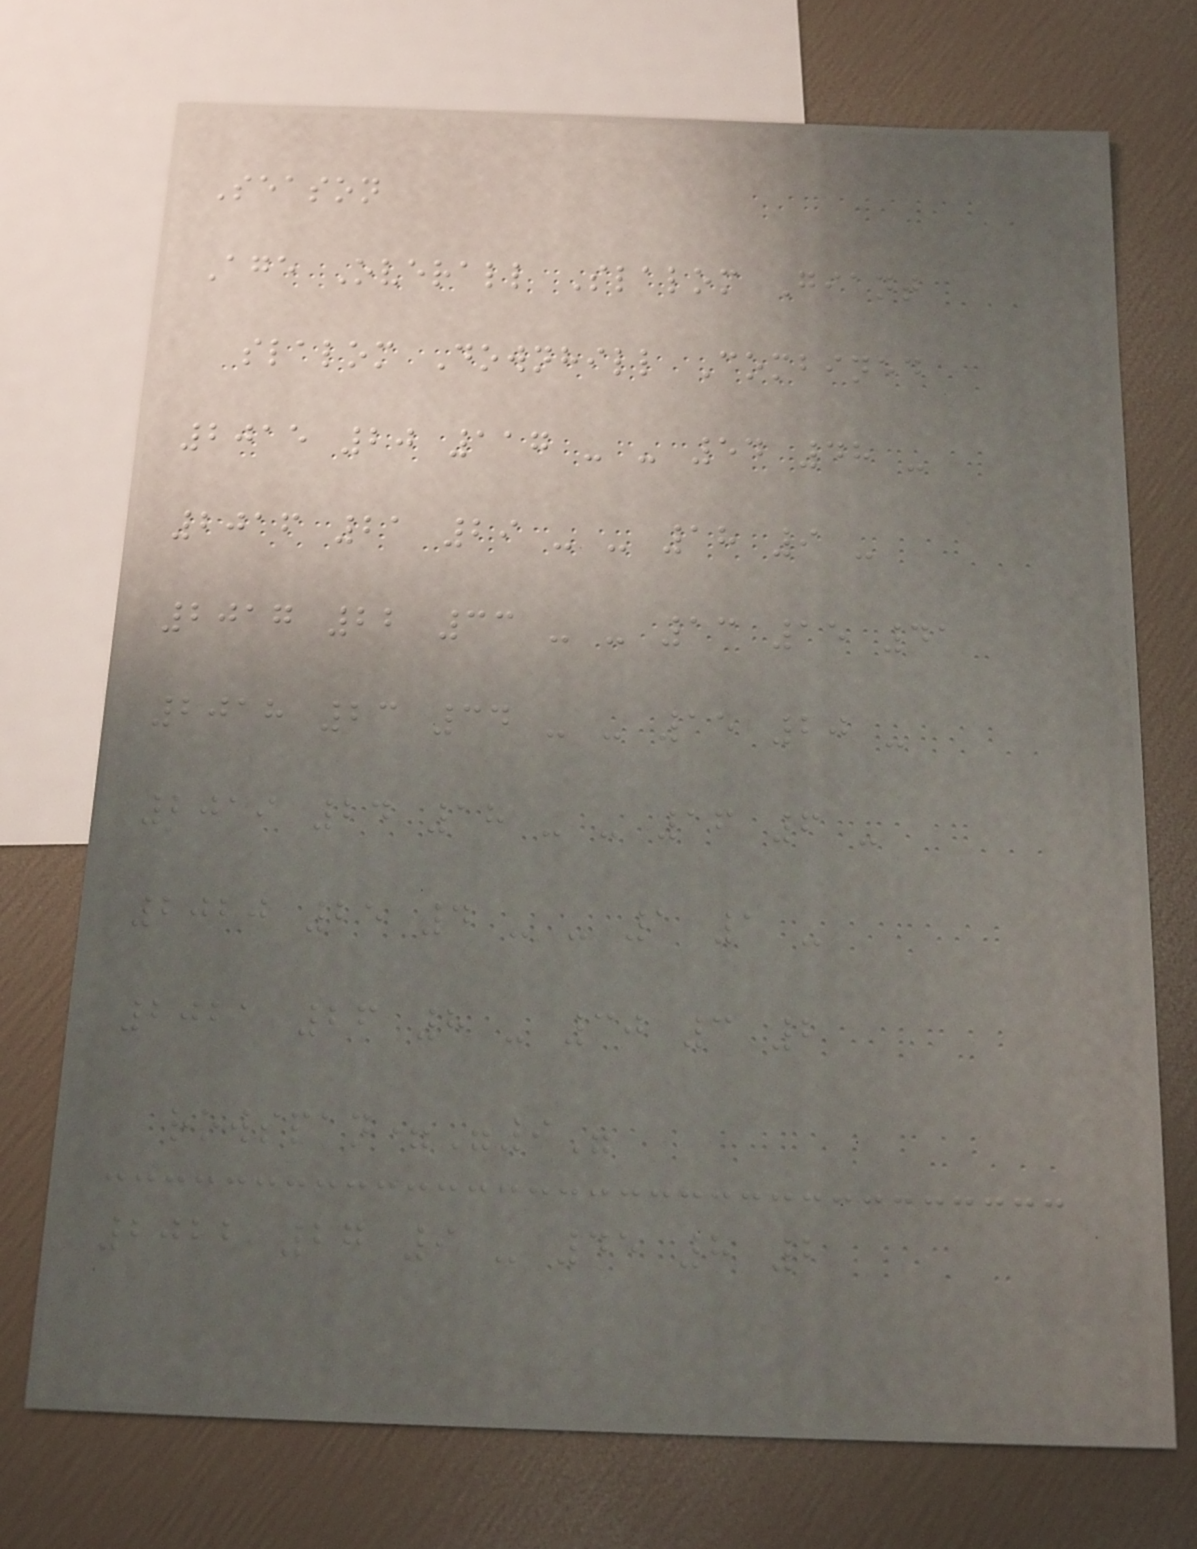Season
Age Overall Slalom Giant
slalom Downhill Combined
2015 20 117 - - 54 48 -
2016 21 29 - - 18 9 -
2017 22 33 - - 13 15 41
2018 23 34 - - 15 20 -
2019 24 18 - - 16 6 -
2020 25 4 - - 1 1 -
2021 26 8 - 30 3 2
rowspan="9"
2022 27 9 - 45 8 2
